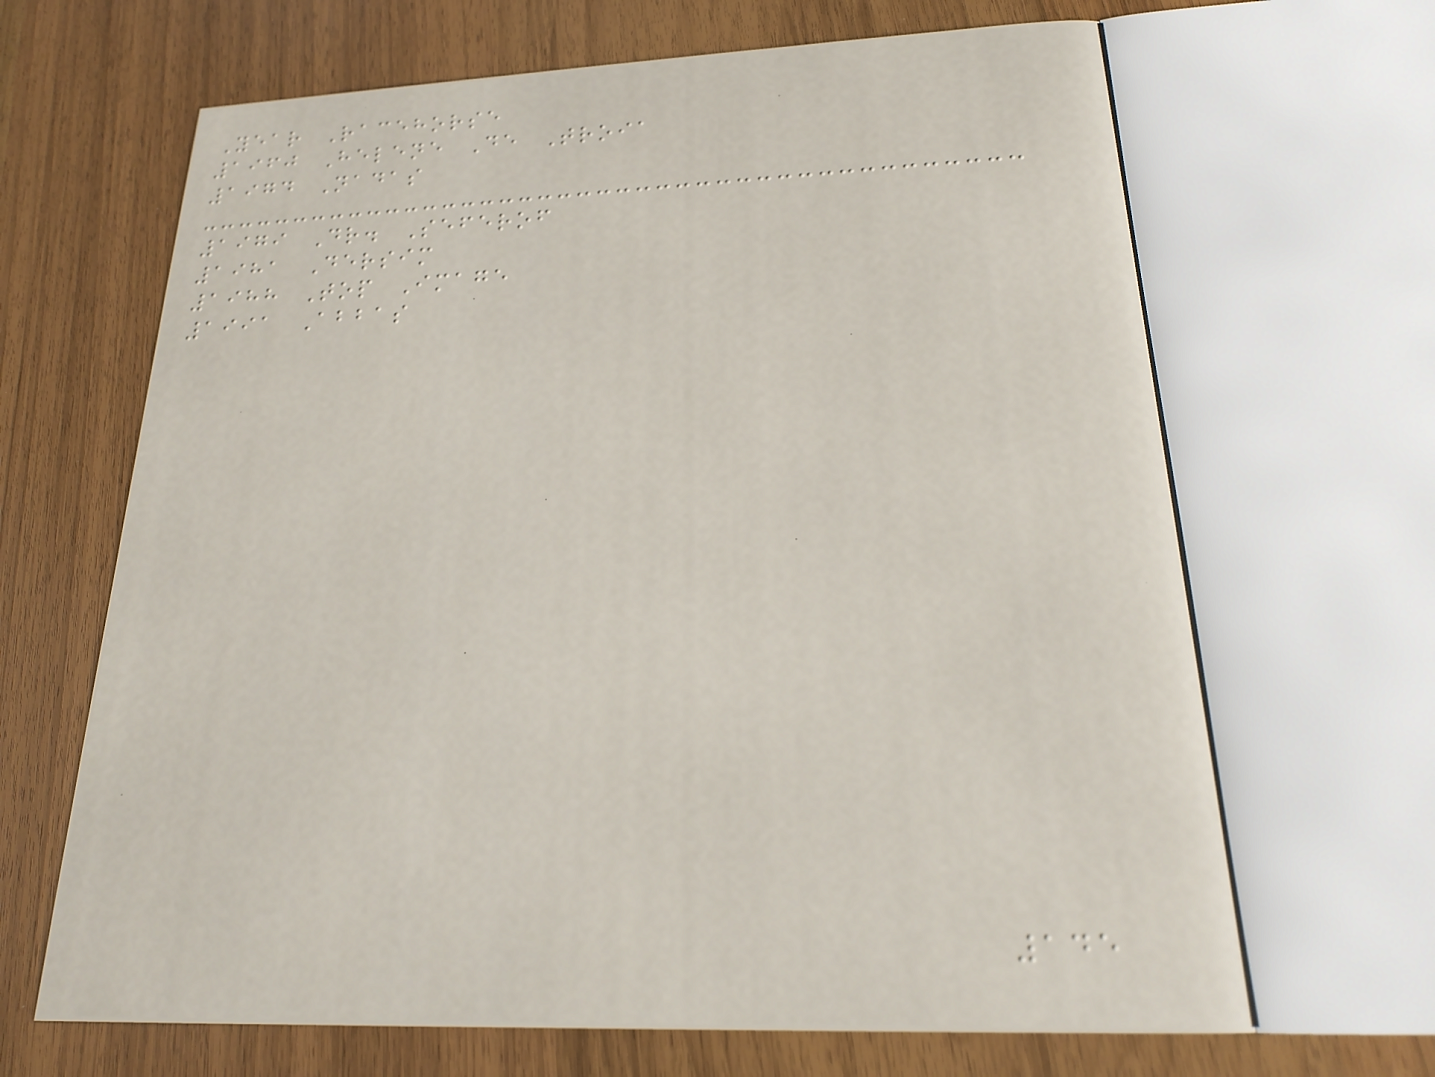Year Racehorse
1960 Helene De Troia
1974 Nadas
1979 Dr. Seferof
1981 Dersim
1988 Top Image
1991 Abbas
145
